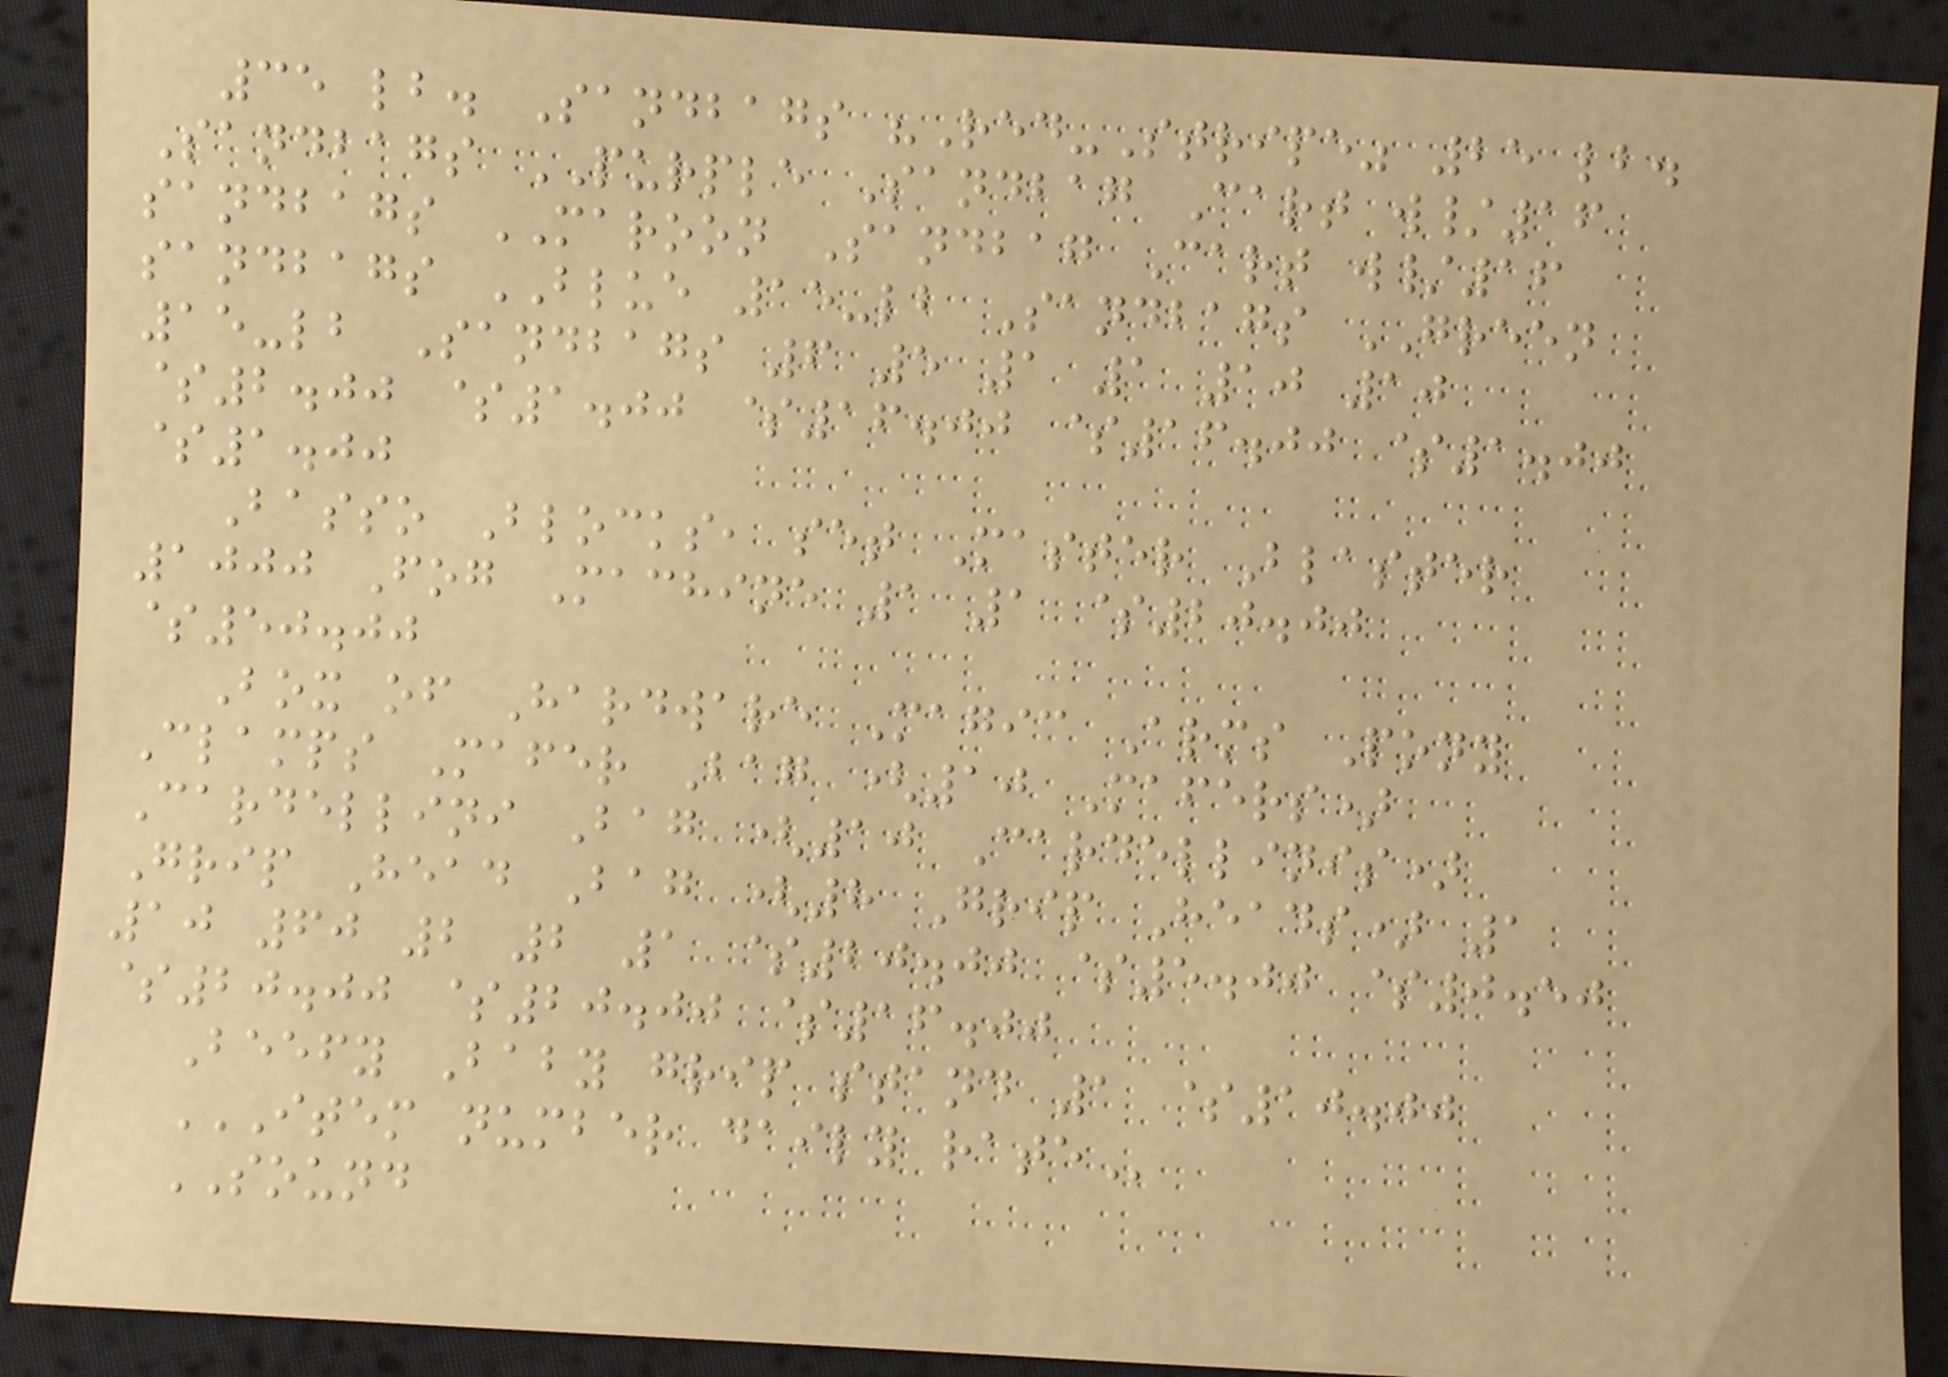35 lb. Sandbags "Red-Stripe" 25 lb.
Sandbags PURPLE Sandbag Cart w/16
sandbags MAROON Sandbag Cart w/16
sandbags BLUE 15-lb Sandbags GREEN
15-lb Sandbags 6 5 1 1 10 10
$2.00 $1.00 $16.00 $16.00 $1.00
$1.00
Basso Blocks, set Master Blaster
1000 Fog Machine 1 1 $20.00
$50.00
Box of Hardware Magic Arms Pony
Clamps Mafer Bag (10 Mafers)
Cardellini Bag (10 Cardellinis)
Grip Head Bag (8 Grip Heads) 1
10 60 2 2 1 $20.00 $5.00 $0.50
$20.00 $20.00 $16.00
Beefy Baby grip stand 1 $10.00
ITEM NUMBER DAILY RATE
SOUND
